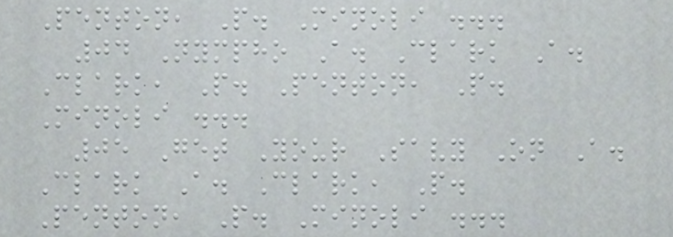Penton, P. Minoli ...
04 Nympho A. Clark A.
Clark, P. Penton, P.
Minoli ...
05 Get Your Savy On A.
Clark A. Clark, P.
Penton, P. Minoli ...
